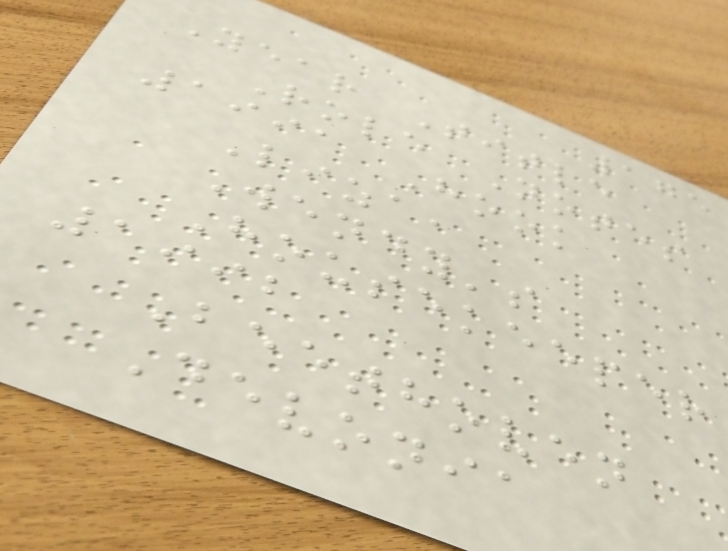175
Year Title
Role Notes
1991 Hook
Liza,
Wendy's
Housekeeper
1992
Beethoven
Devonia
